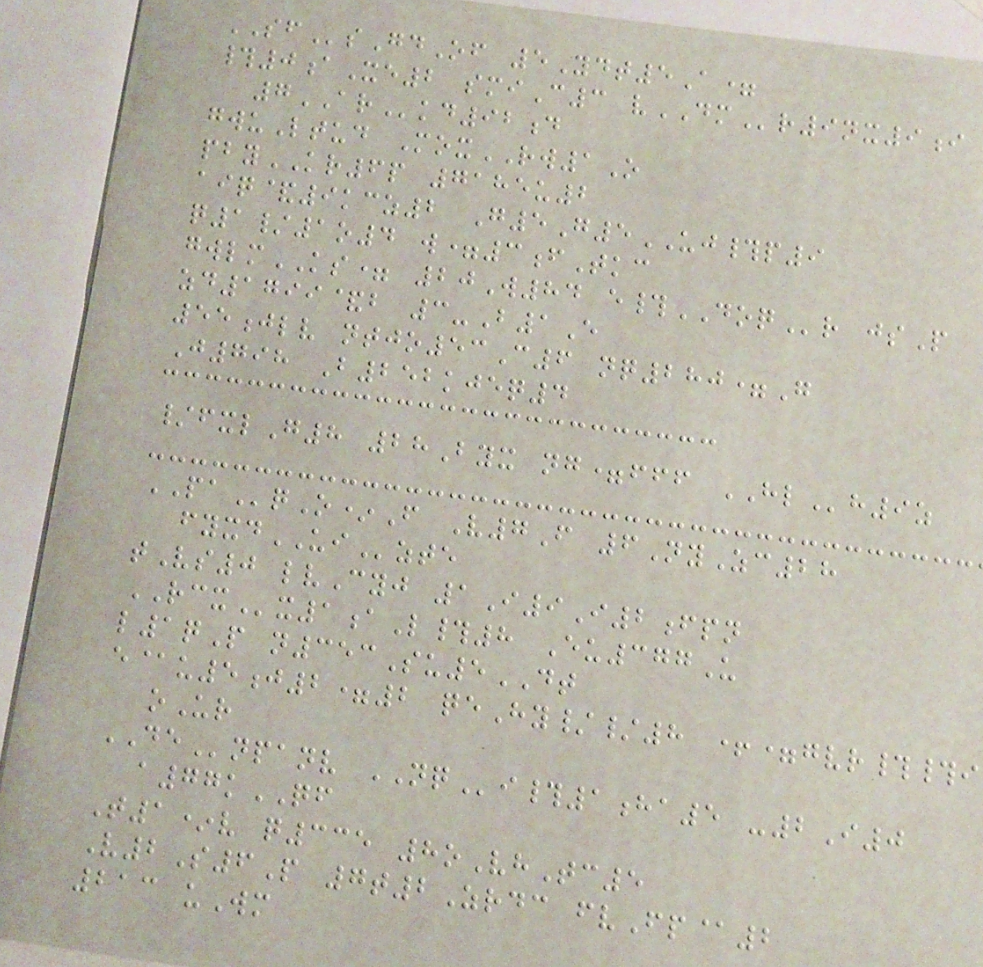SFsGdOf 5Ydt5A=
#0aXe2 smiC3 vDMr9nx9i
7ARkd92d
gwuLtud MoxRW1O
pbyKR6p 7185u2
aiq&9kcz2 G5G5UJ#p9
q1/1o4 w=3fTkc
gwlmKS= 20W84 e#DOQr jsP
zd1799&b 3-B1E
55jlv ntjo53C6 nq280=G
J798 B252kjeq4
/fxlG8 28Byx ng=fff HLh9z
PAqO*F V7F 6NyZc28
fyxdUIzte
tVs0 lvCyj 1I9I2fpn
RCXx1aL#8 Eu377U
l1qP n353Su5DT
e@u5j2=2 qeHy//8 +=gvr##i
oUr
DEnpanv NQi#1ha5 -2I0
a77kQF
T1*v q335 8oVhTc5
V2S6P 7t2Zrdc fvFp@2
213 uWm
